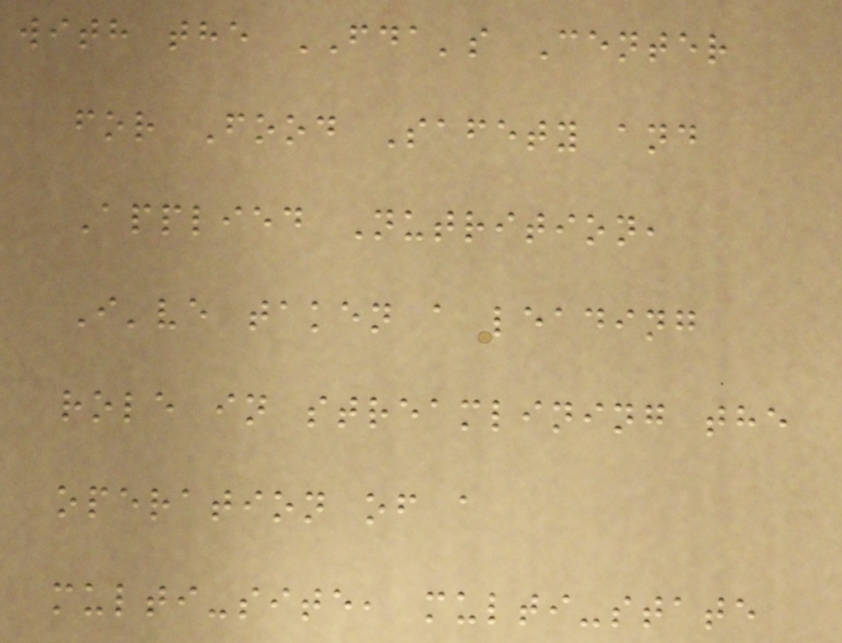with the FDA's Center
for Food Safety and
Applied Nutrition,
I've taken a leading
role in streamlining the
operation of a
multi-site, multi-state
